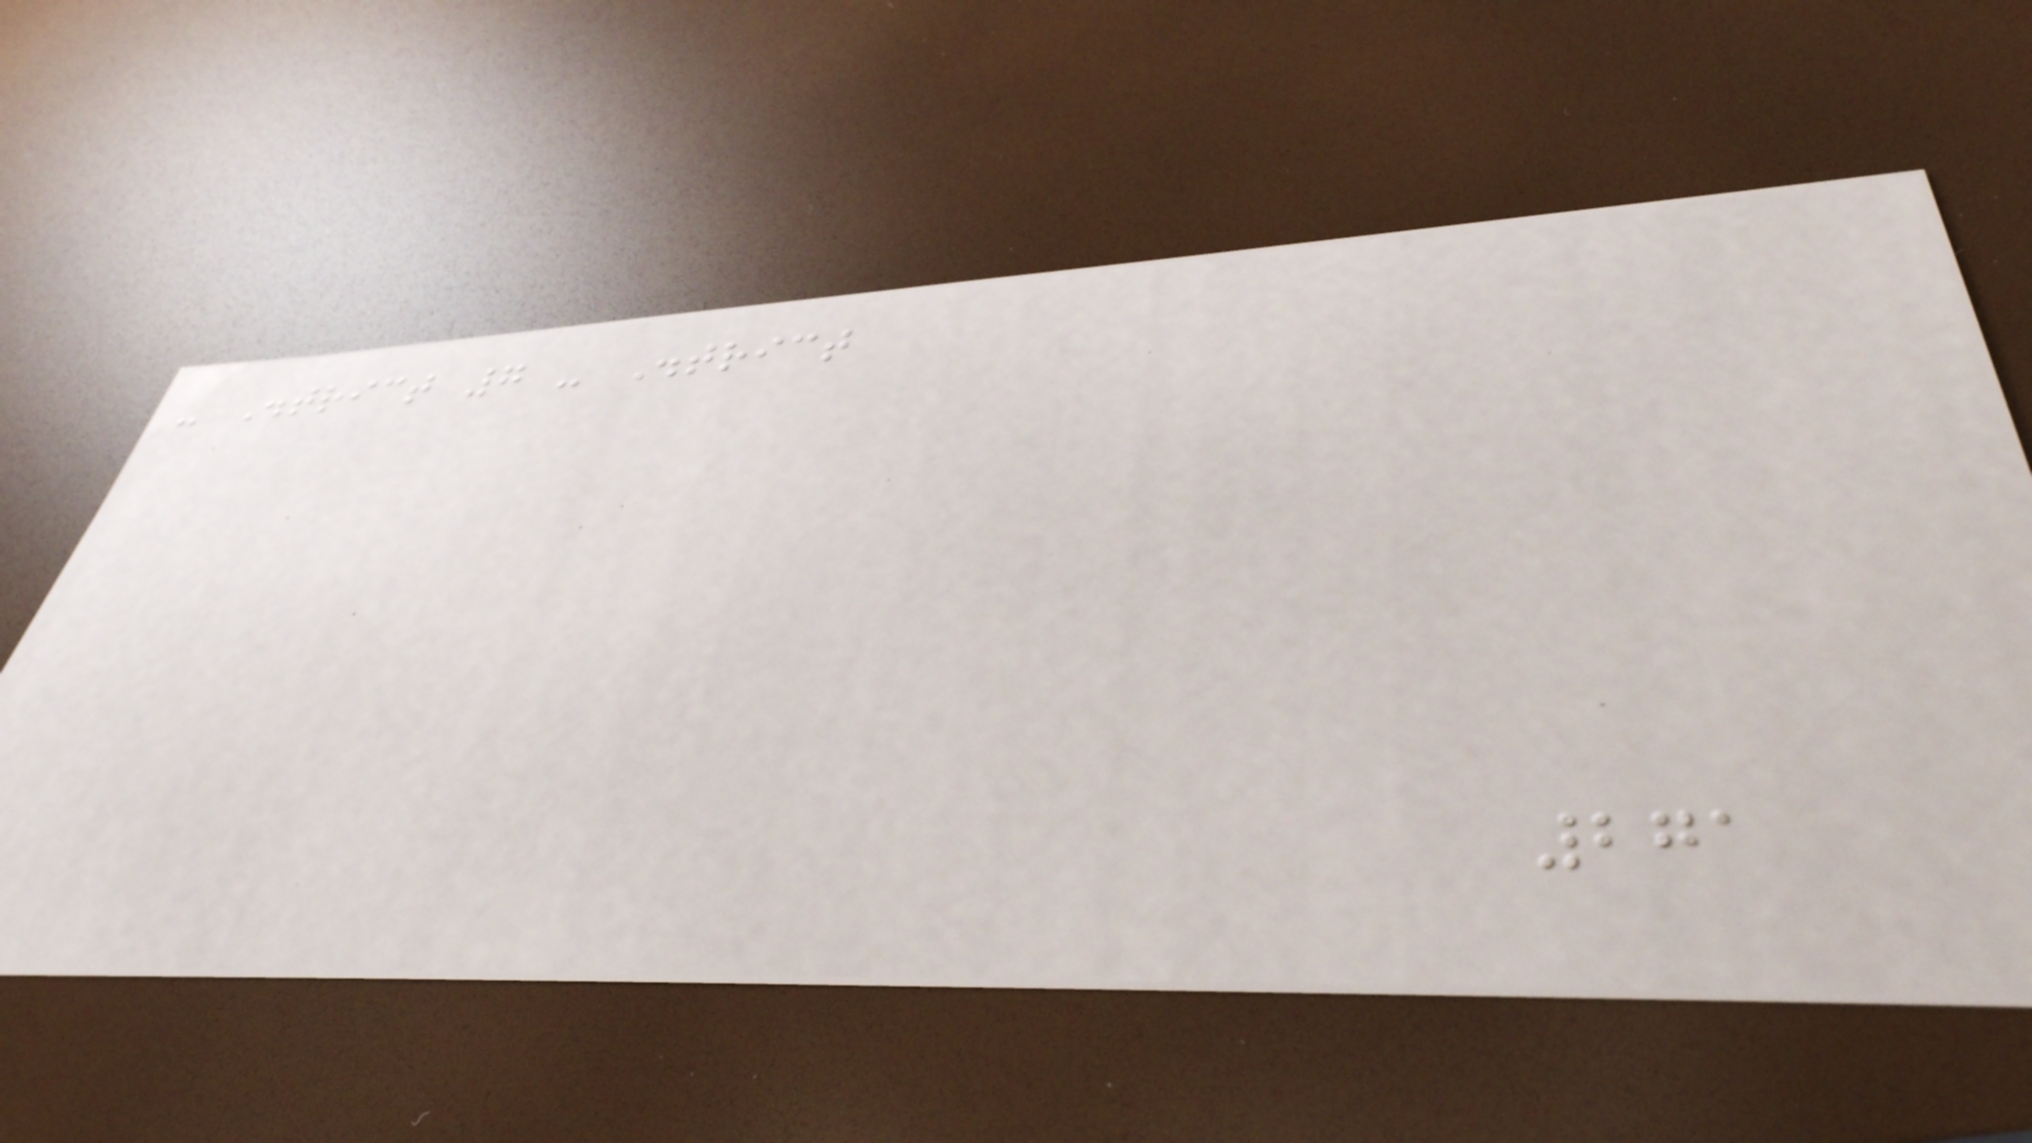- District 7 - District
271
